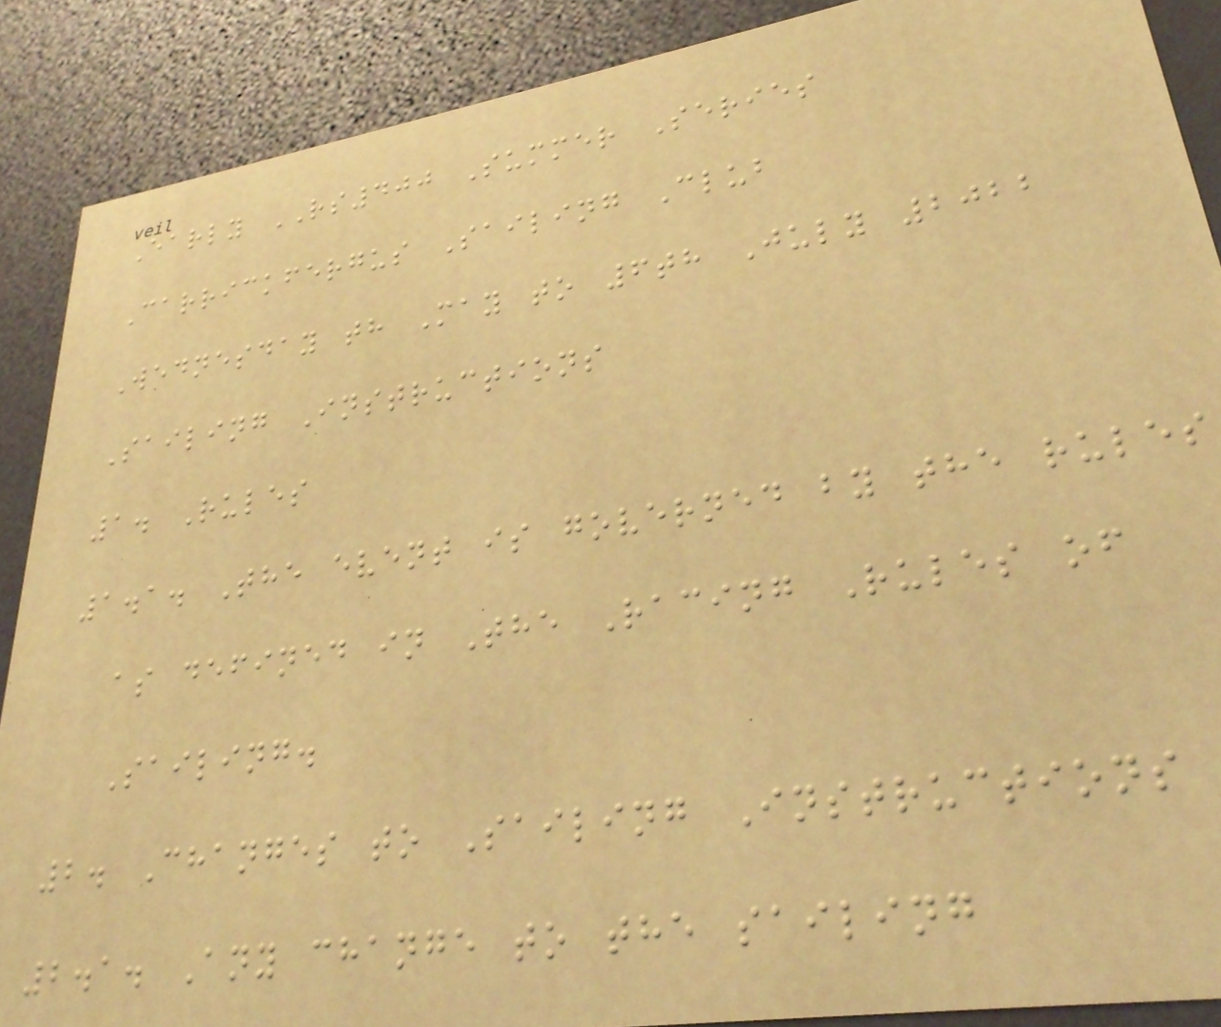Early RS400 Summer Series
Carrickfergus Sailing Club
Wednesday th May to 6th July 2022
Sailing Instructions
1. Rules
1.1. The event is governed by the rules
as defined in The Racing Rules of
Sailing.
2. Changes to Sailing Instructions
2.1. Any change to the sailing
